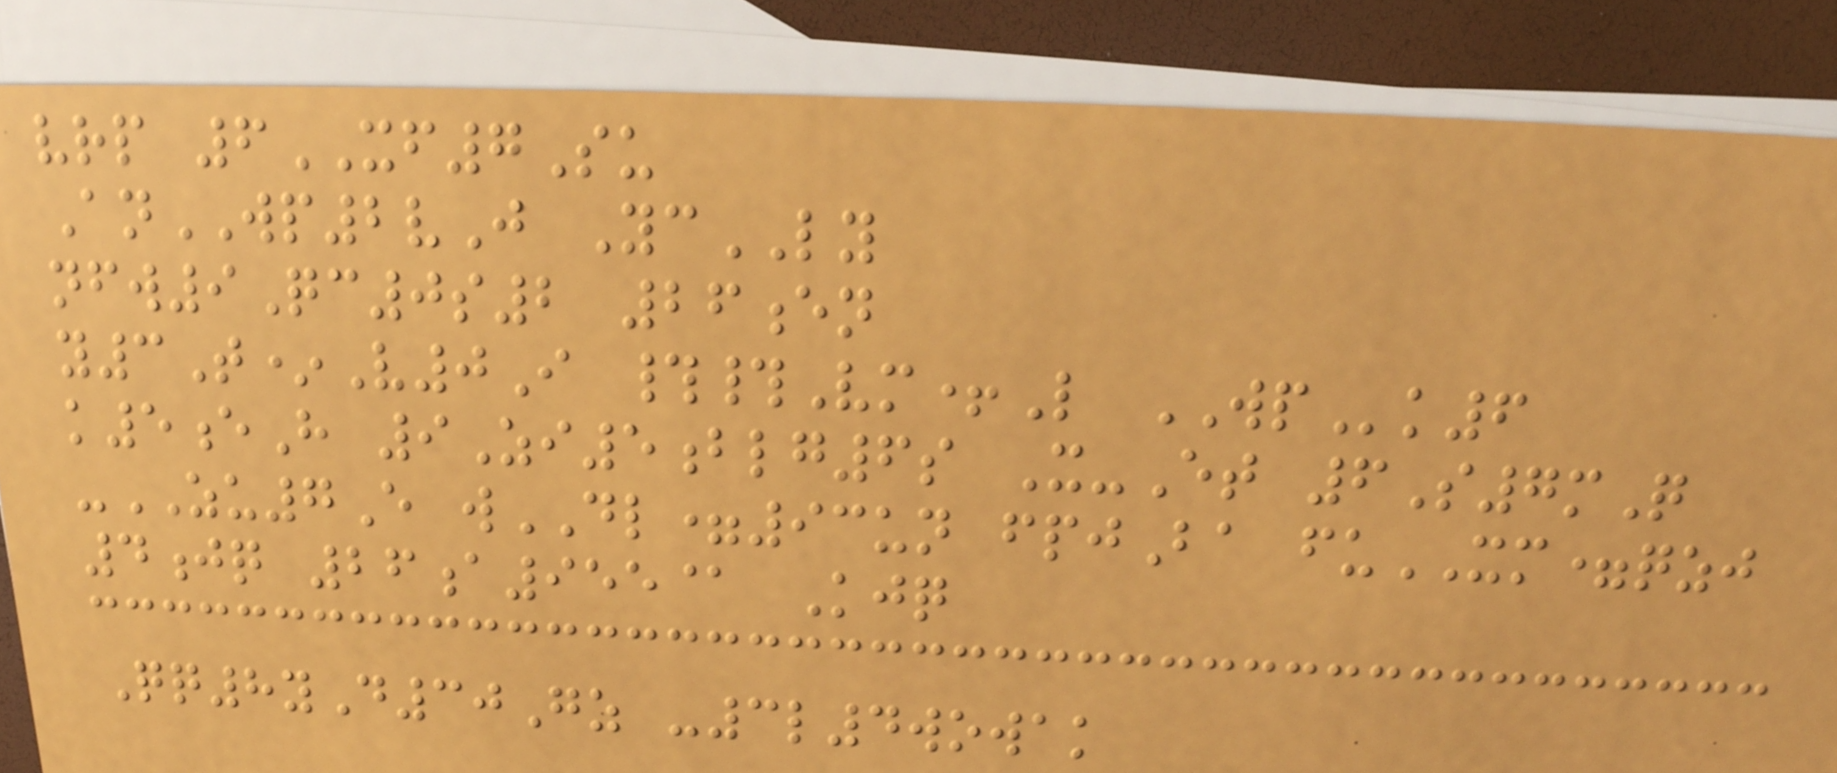vrp 6XF7Su
AnWP2vJ YcLY
nfw9Qc0s2 26en
y3T*V0I ##Vm+L WPk6
k5eH 9Zi5blg6s X-Et 6S7mQ
-ZU7E wDL=93un fpjBa fuXM=qzj
4jq 26a955@ Kjq
Qq8yD30Gz -3l4wowak
